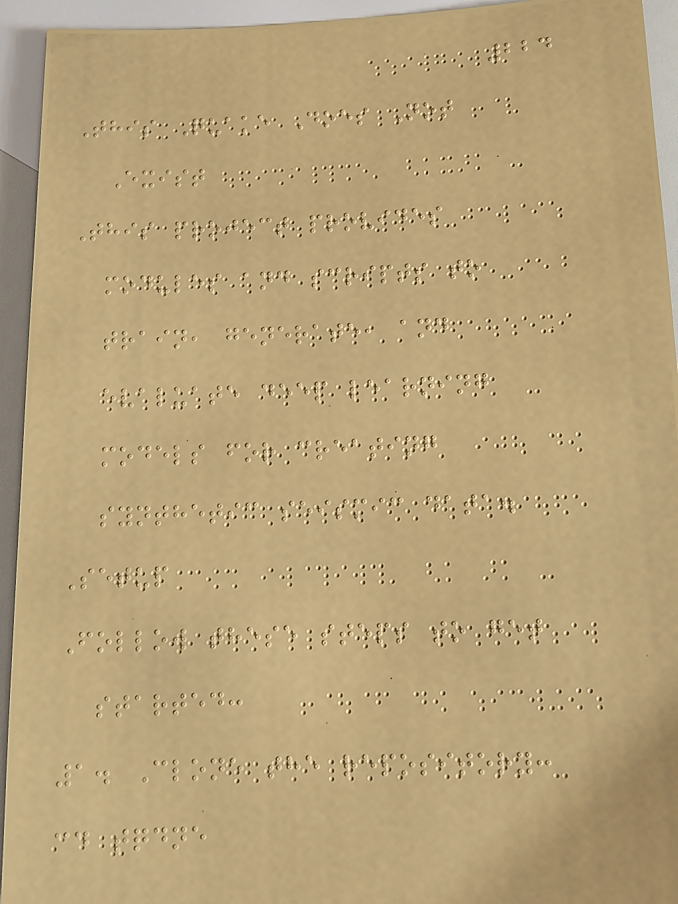224
This Quake Does Not
Exist
This project provides
modules and scripts to
train, generate, and
evaluate deep learning
models for creating
synthetic seismic data.
Setup
Follow these steps to get
started:
1. Clone the repository:
cd tqdne
